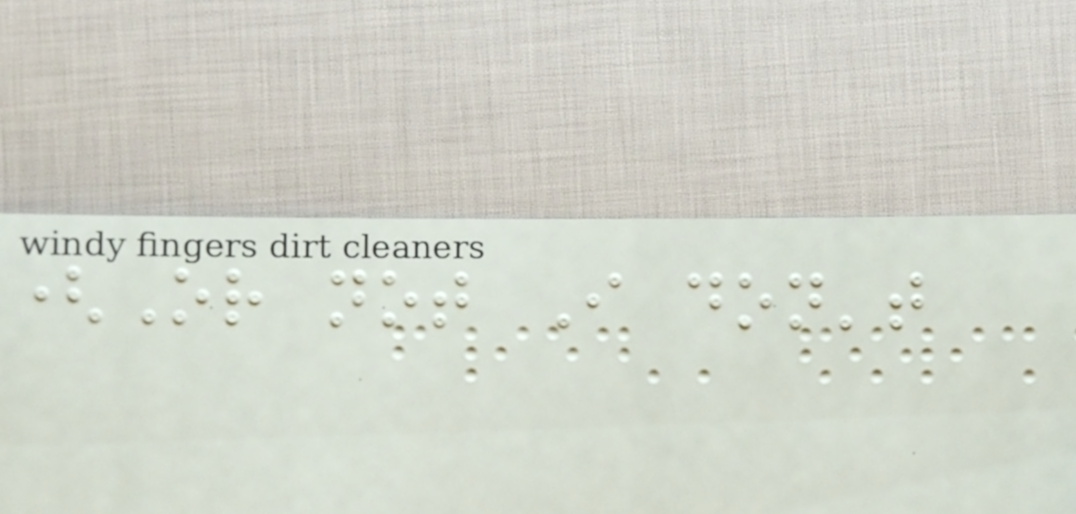(Or not I don't
